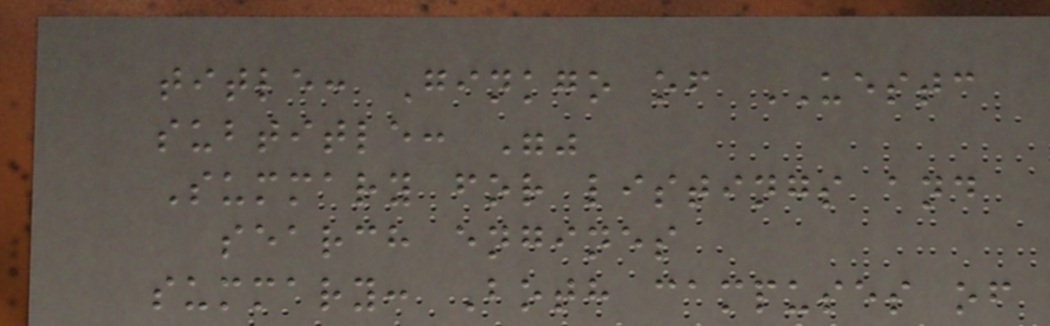title: Ginkgo of UESTC
subtitle: ""
Summary for listings and
search engines
summary: Both campuses of
